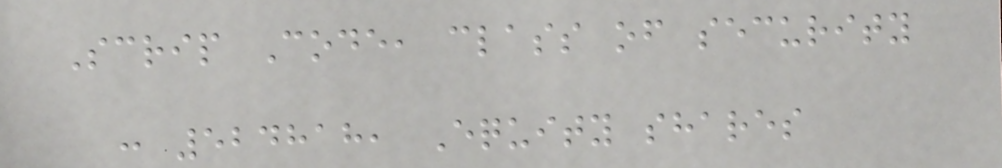Scrip Code, class of security
: 524818, Equity shares
